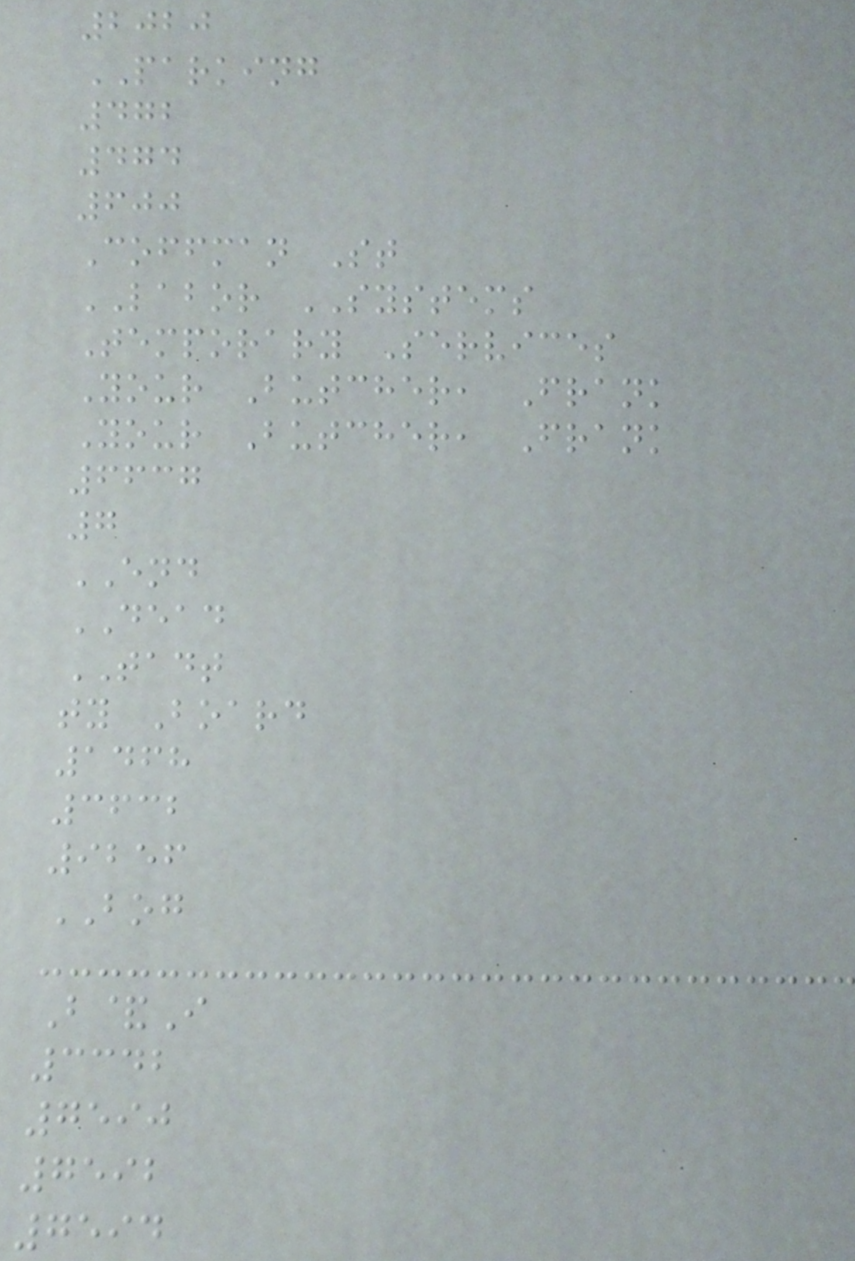2020
PARKING
472
474
600
Coffman St
LABOR SYSTEMS
Temporary Services
Your Butcher, Frank
Your Butcher, Frank
6637
7
END
DEAD
TADT
ty Board
1468
3632
9256
BOG
B&I
3342
7590
7592
7594
